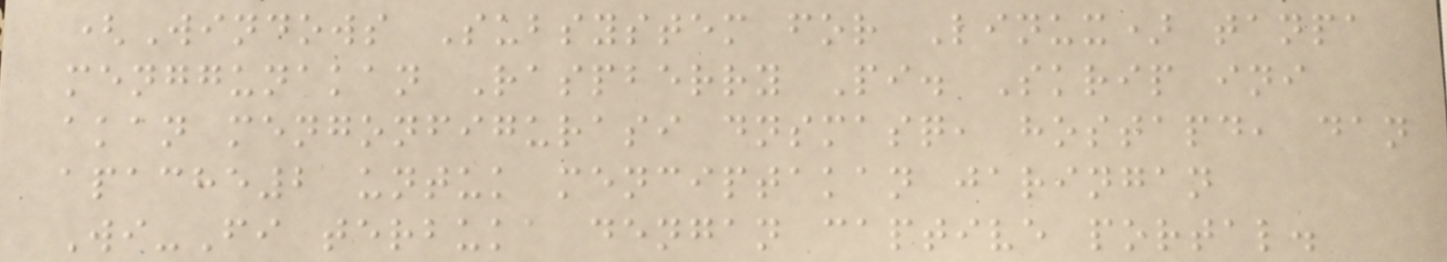(Windows Subsystem for Linux) tanpa
menggunakan Raspberry Pi. Skrip ini
akan mengonfigurasi dnsmasq, hostapd, dan
apache2 untuk menciptakan jaringan
Wi-Fi terbuka dengan captive portal.
